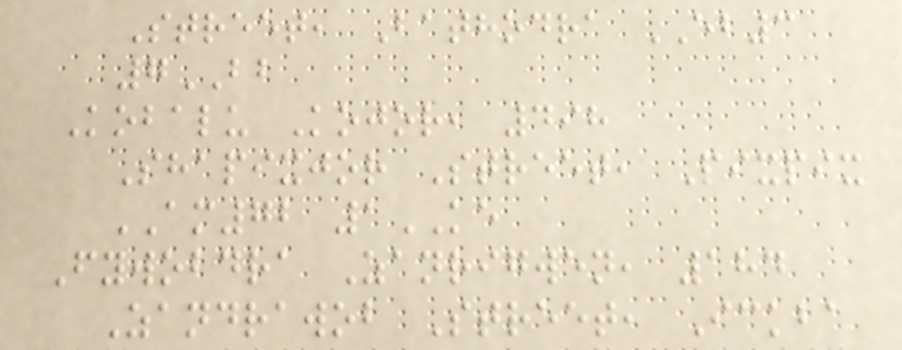Street, Bathodra EB3
7BB
Kobalu Kojor, 498
Shapixjor Street, Pixpix
AM72 1KE
Fywobdra Zanrigwen, 184
Zandrawob Street, Ickba
